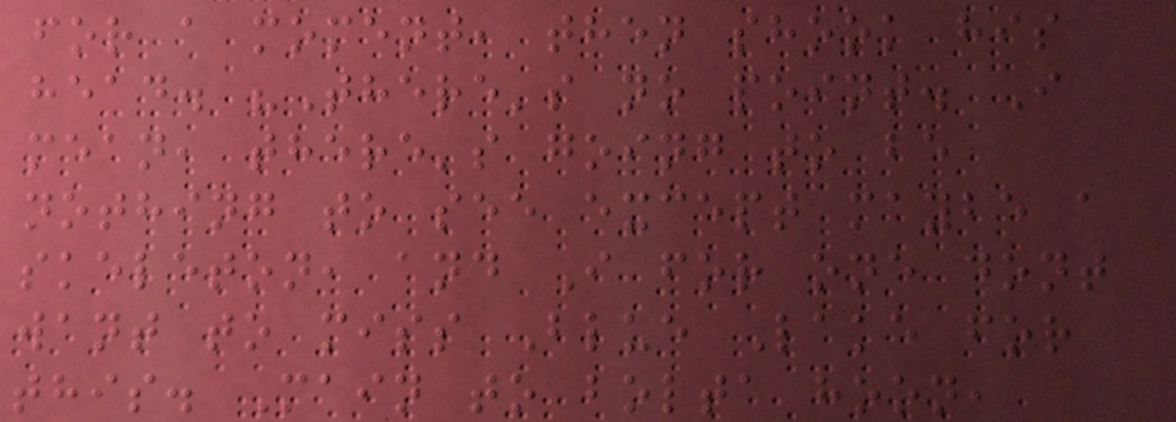for a moment, then shook his
head. "There's no point. I
mean, there's going to be
nothing to see except maybe a
skeleton, and I for one dont
want to miss Blue Lake for
this. Main to bolta hoon,
